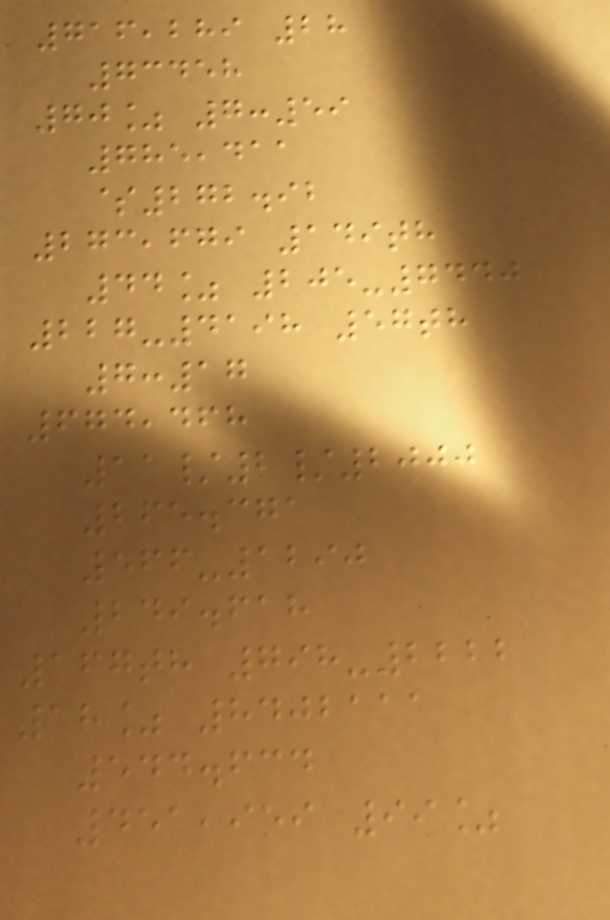716,289 28
73458
70% 7:59
785,411
$272.92
273,679 149th
44% 205-7440
227-4198 57th
7:17
674,468
11/2/2000
265.371
566-1290
249.618
167th 798-2222
18% 8402111
544.634
451,959 99%
